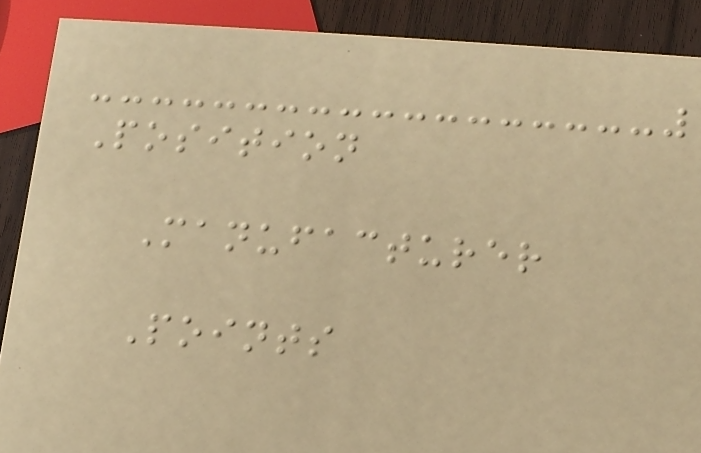Position
Manufacturer
Points
